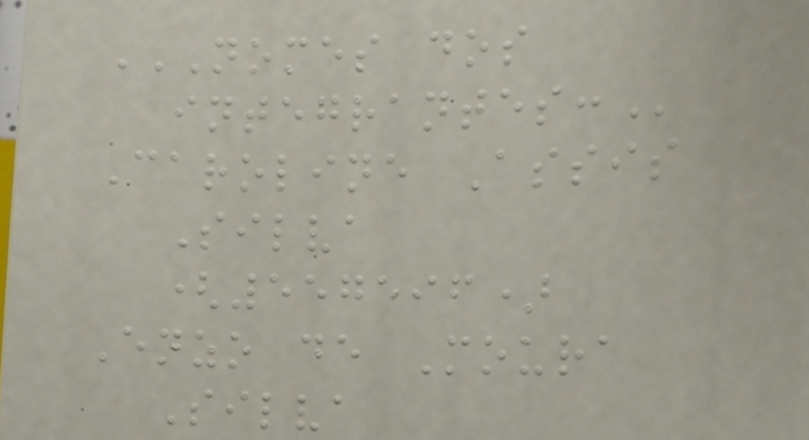NOMES DOS
INTEGRANTES:
Caroline Assis
Silva
(557596)
Enzo de Moura
Silva
